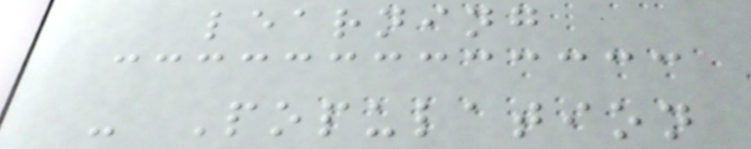learning
- Population
